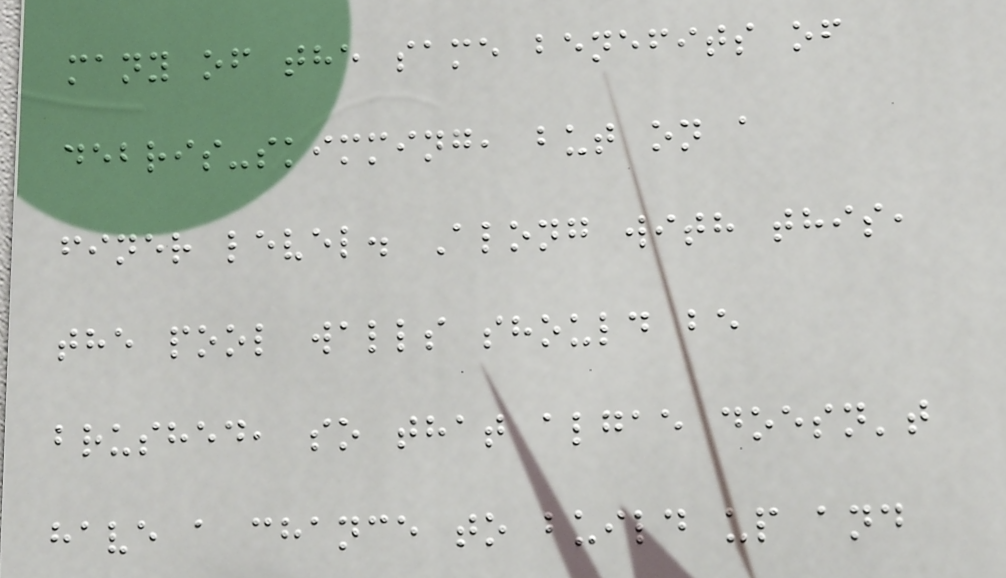many of the same benefits of
debris-skimming, but on a
finer level. Along with this,
the pool walls should be
brushed, so that algae doesn't
have a chance to build up and
